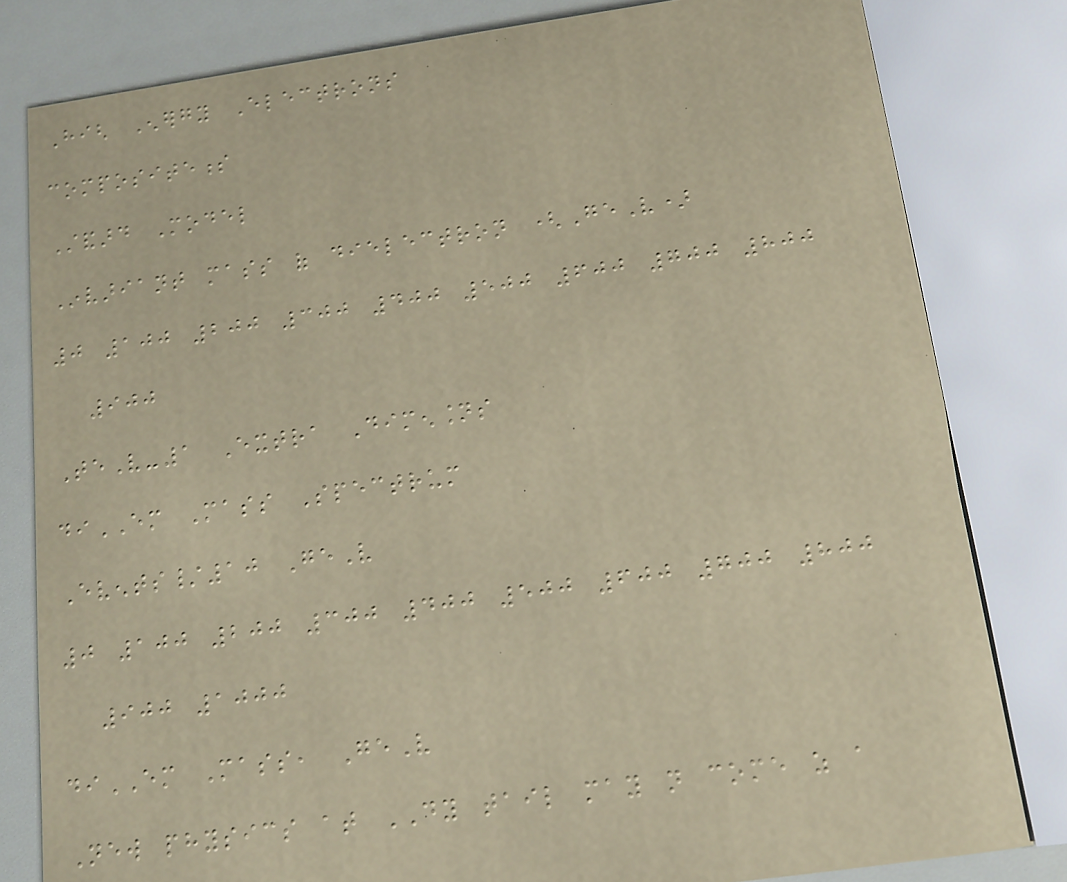High Energy Electrons
compositeness
Standard Model
Invariant mass of dielectron (GeV)
0 100 200 300 400 500 600 700 800
900
TeV-1 Extra Dimensions
diEM Mass Spectrum
Events/10 GeV
0 100 200 300 400 500 600 700 800
900 1000
diEM Mass, GeV
New physics at DY tail may not come as a
